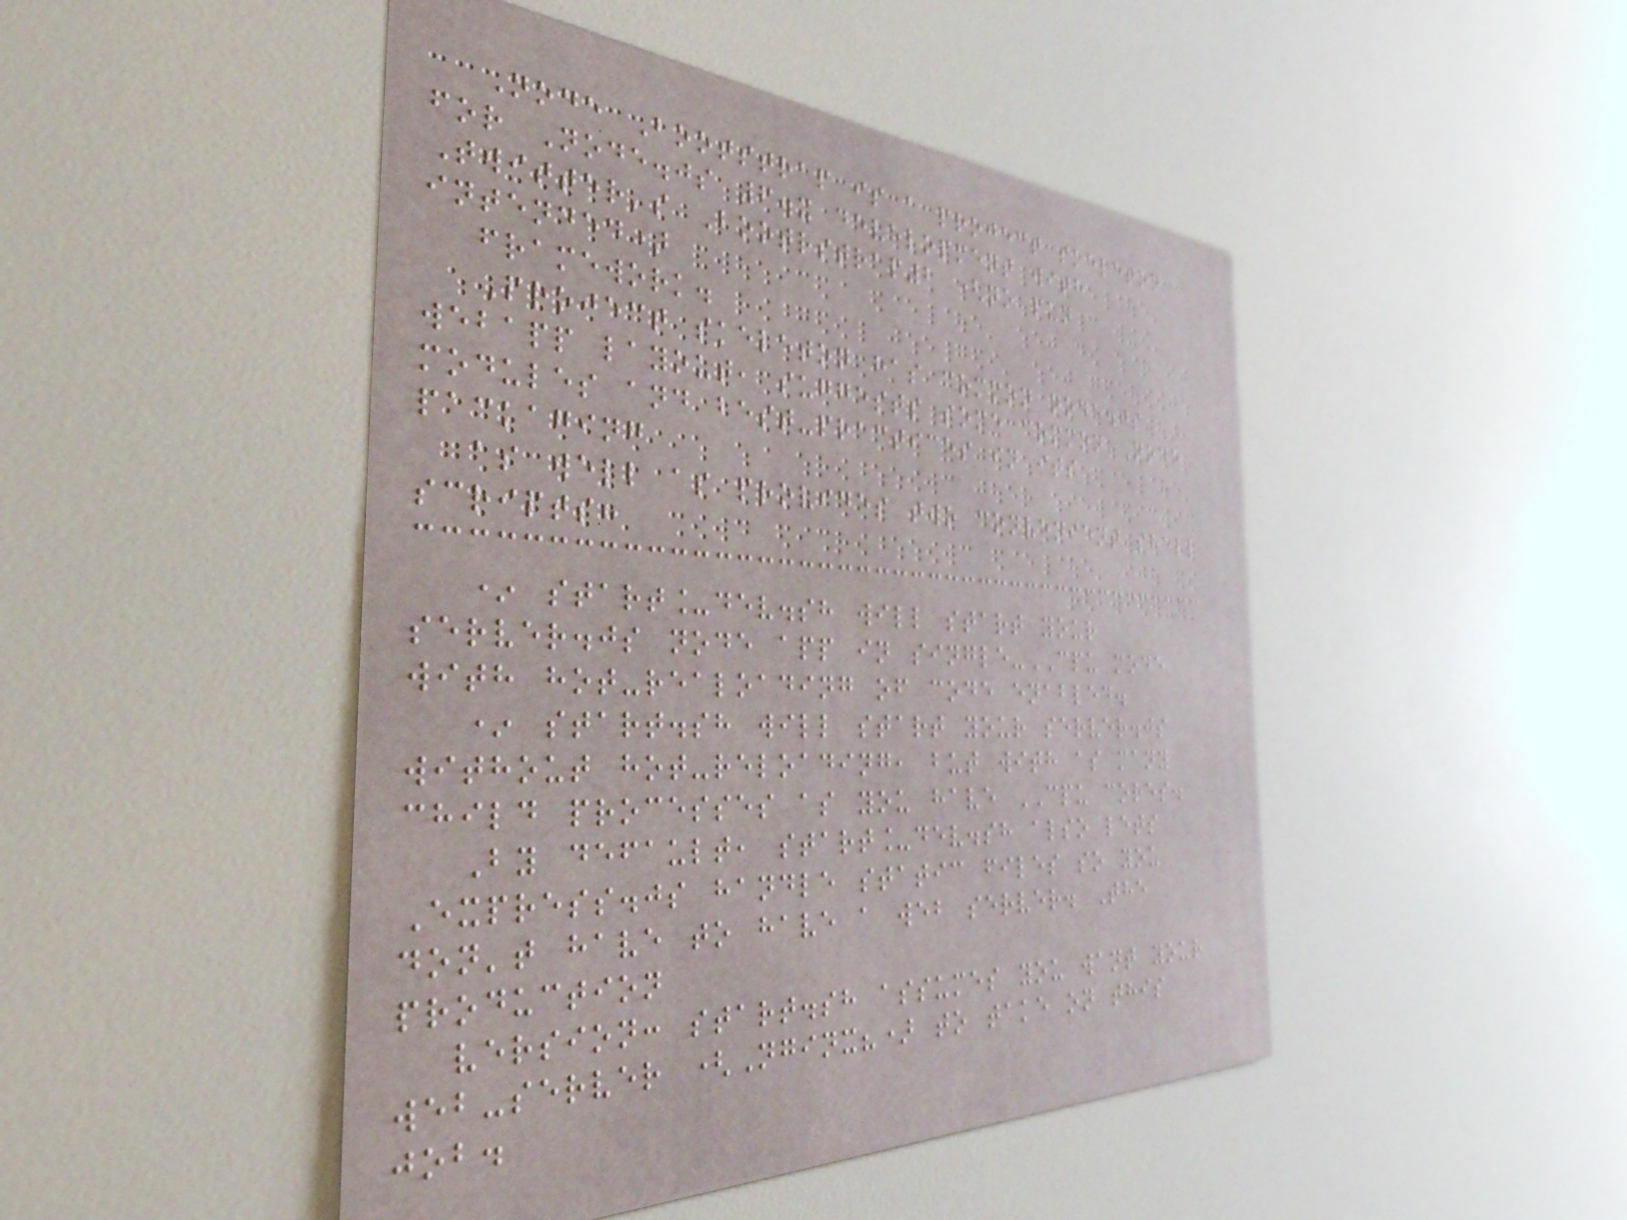Node Bootstrap is a project skeleton
for Node.js 6.x development with
Twitter's Bootrstrap2 (no pun
intended)
framework.
Project skeleton has common node.js
webapp layout, suggests some common Node
modules and best-practices in its
packaging
as well as provides two convenient shell
scripts:
* start_dev.sh will start your
server.js node app in single-CPU mode
with hot-realoading of code enabled.
* start.sh will start your server.js
without hot-reloading, but with as many
child processes as you have CPU cores.
By default, start_dev.sh also lets
Express.js handle static files so you
don't have to have a web server. The
production
version: start.sh assumes you want your
web-server (Nginx?) to take on this
job.
